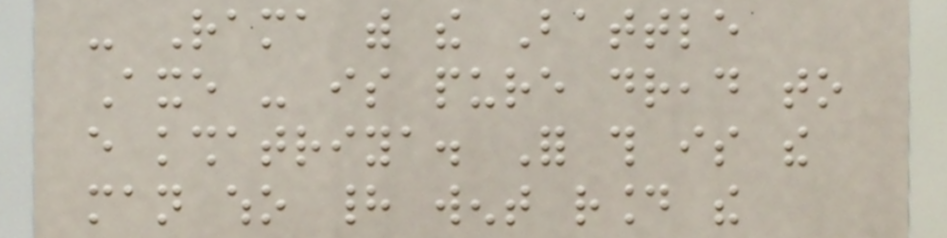- Rama with the Battle
Axe - is pure dread to
every kshatriya. For this is the
man who had went round the
